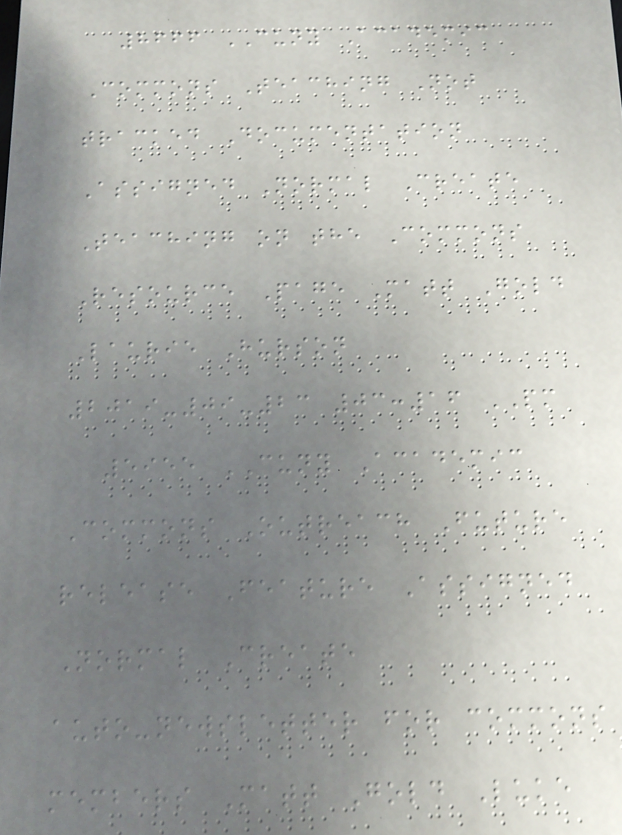8666 CUNY Academic
Commons Teaching Not
tracked Documentation
Assigned Normal Create
Teaching on the Commons
Resource Page Matt Gold
Laurie Hurson
2019-09-23 03:16 PM
5955 CUNY Academic
Commons Outreach Future
release Feature Assigned
Normal Create
auto-newsletter for commons
members Matt Gold Luke
